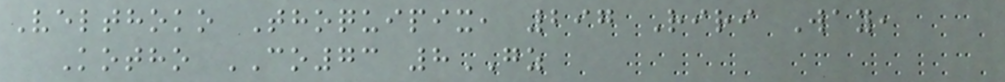Velthoko Thoquipix, 297 Riri Way,
Kotho CO73 8GZ
